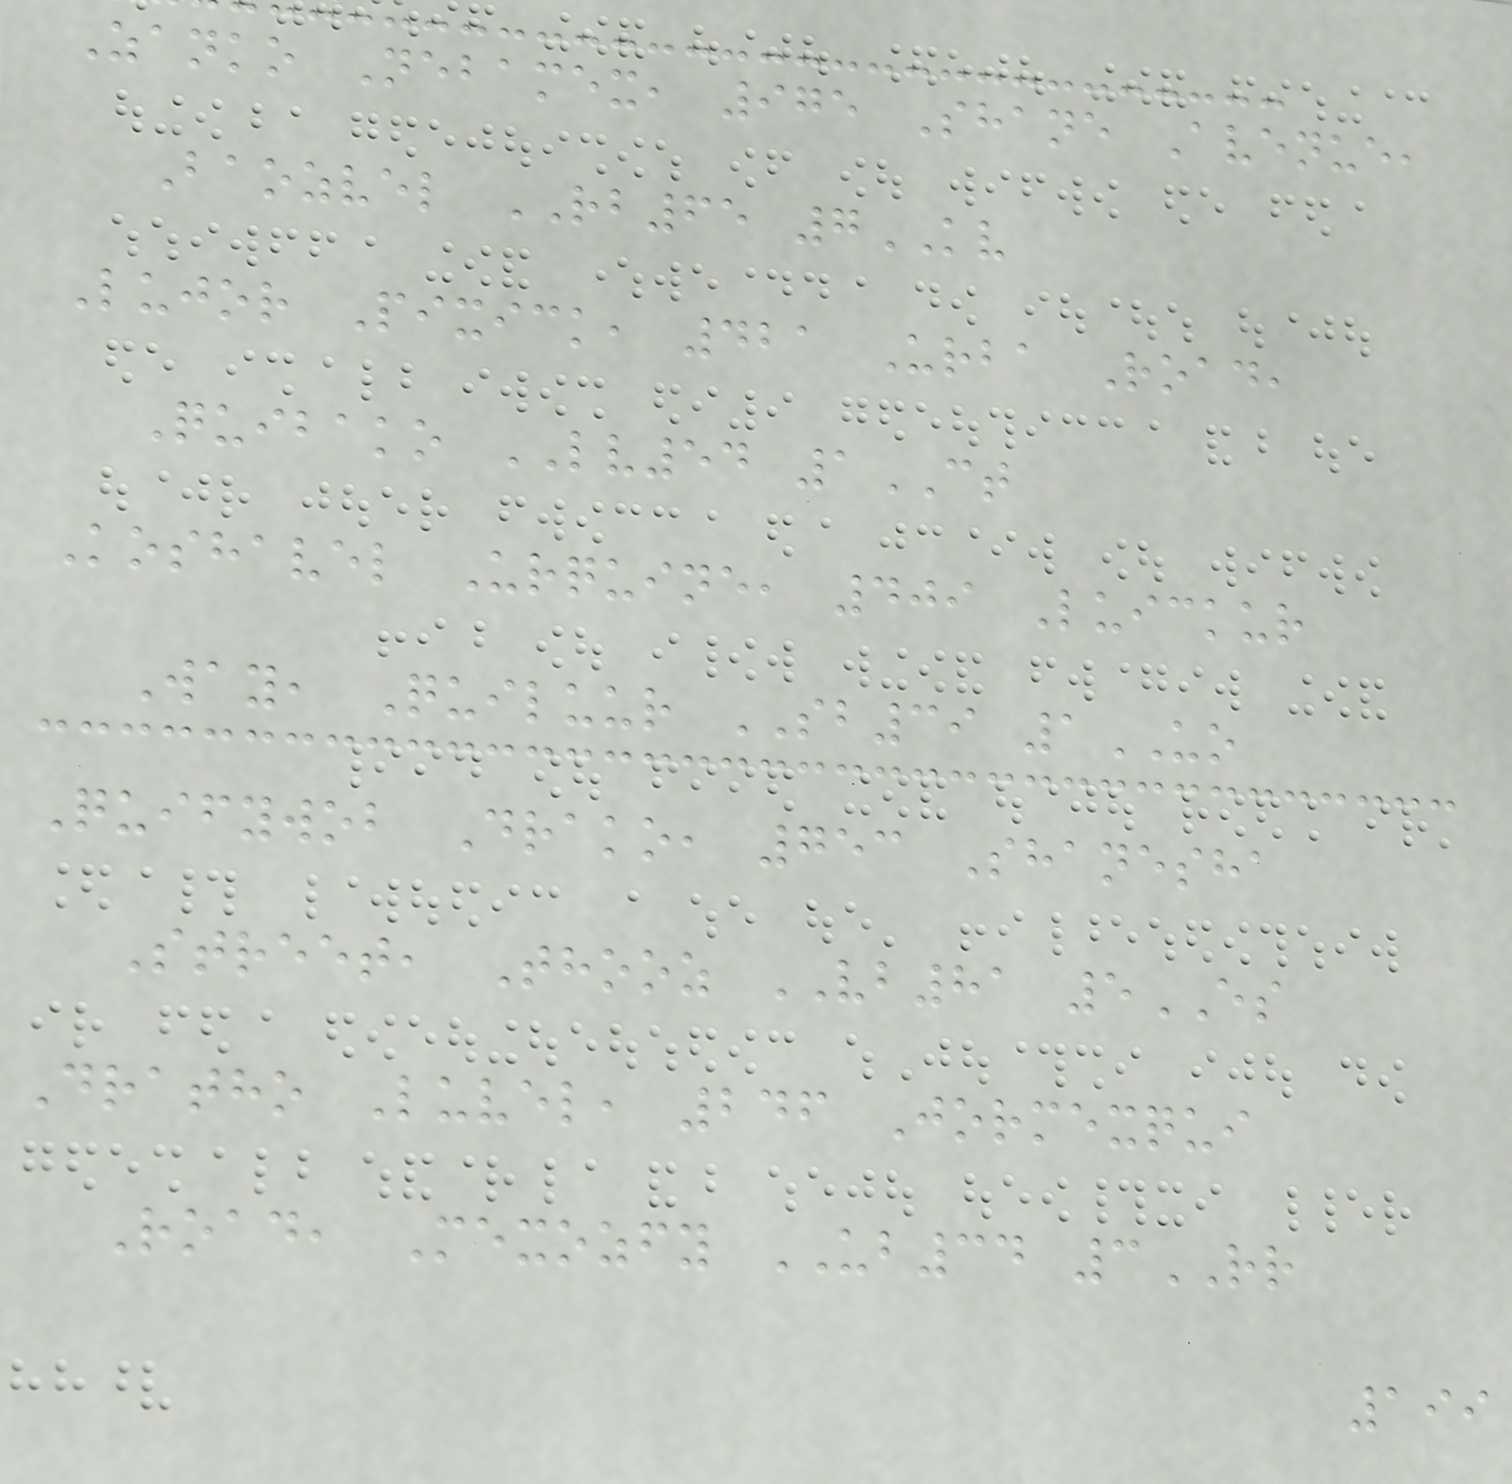Zanko Nebamex, 975 Shane Avenue,
Baozvel RB65 7KV
Lujor Pixick, 421 Urba Road,
Quibako LV54 1CT
Koshavel Urquine, 409 Luickur
Way, Quiluur SB39 1UO
Quifywob Drako, 753 Shanesha
Street, Thooz VB81 5ES
Dratho Luvel, 246 Jormexqui
Road, Mexozfy UB34 3RR
199
